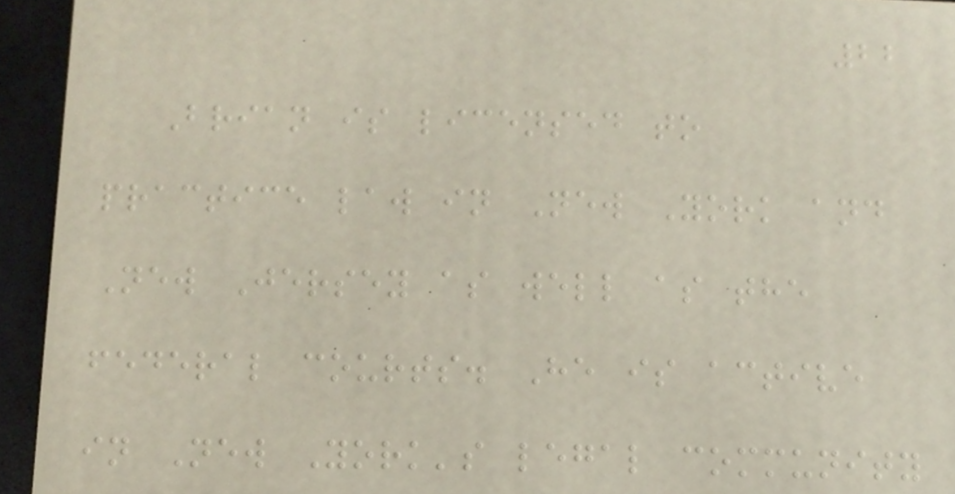22
Brian is licensed to
practice law in New York and
New Jersey as well as the
federal courts. He is active
in New York's legal community
